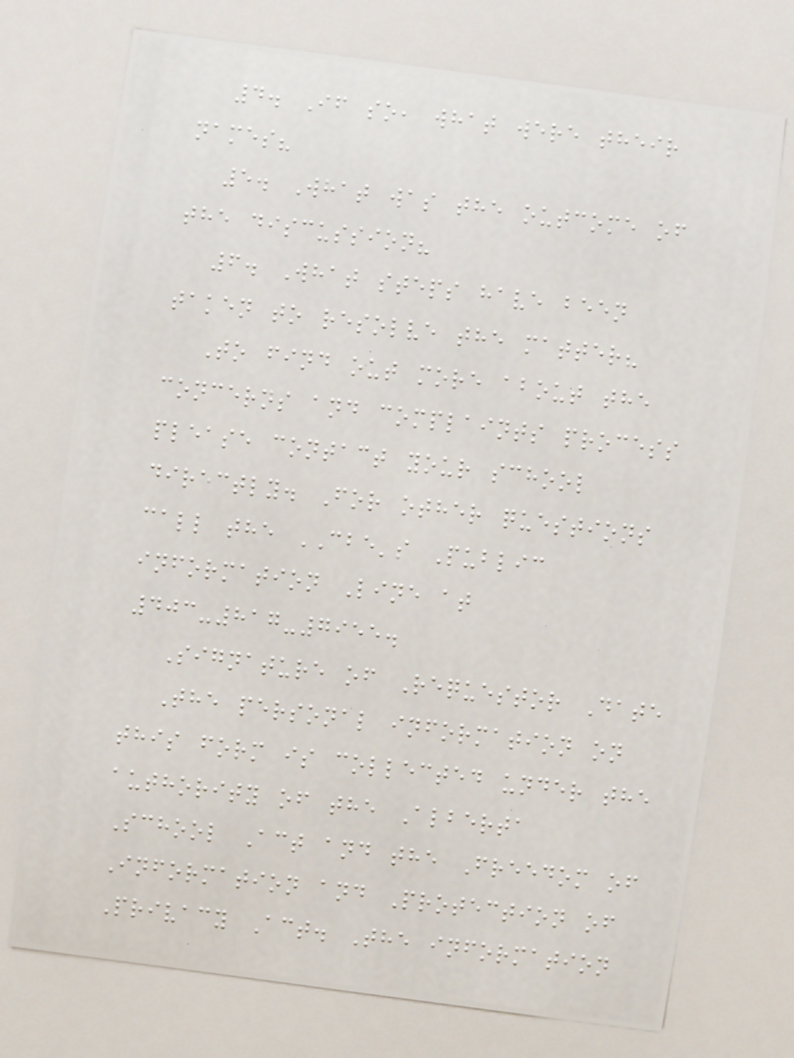4. If so, what were their
names?
5. What was the outcome of
the discussion?
6. What steps have been
taken to resolve the matter?
To find out more about the
concerns and complaints process
please contact your school
directly. For other questions
call the CBE's Public
information Line at
403-817-7955.
Signature of Requestor Date
The personal information on
this form is collected under the
authority of the Alberta
School Act and the Freedom of
Information and Protection of
Privacy Act. The information
